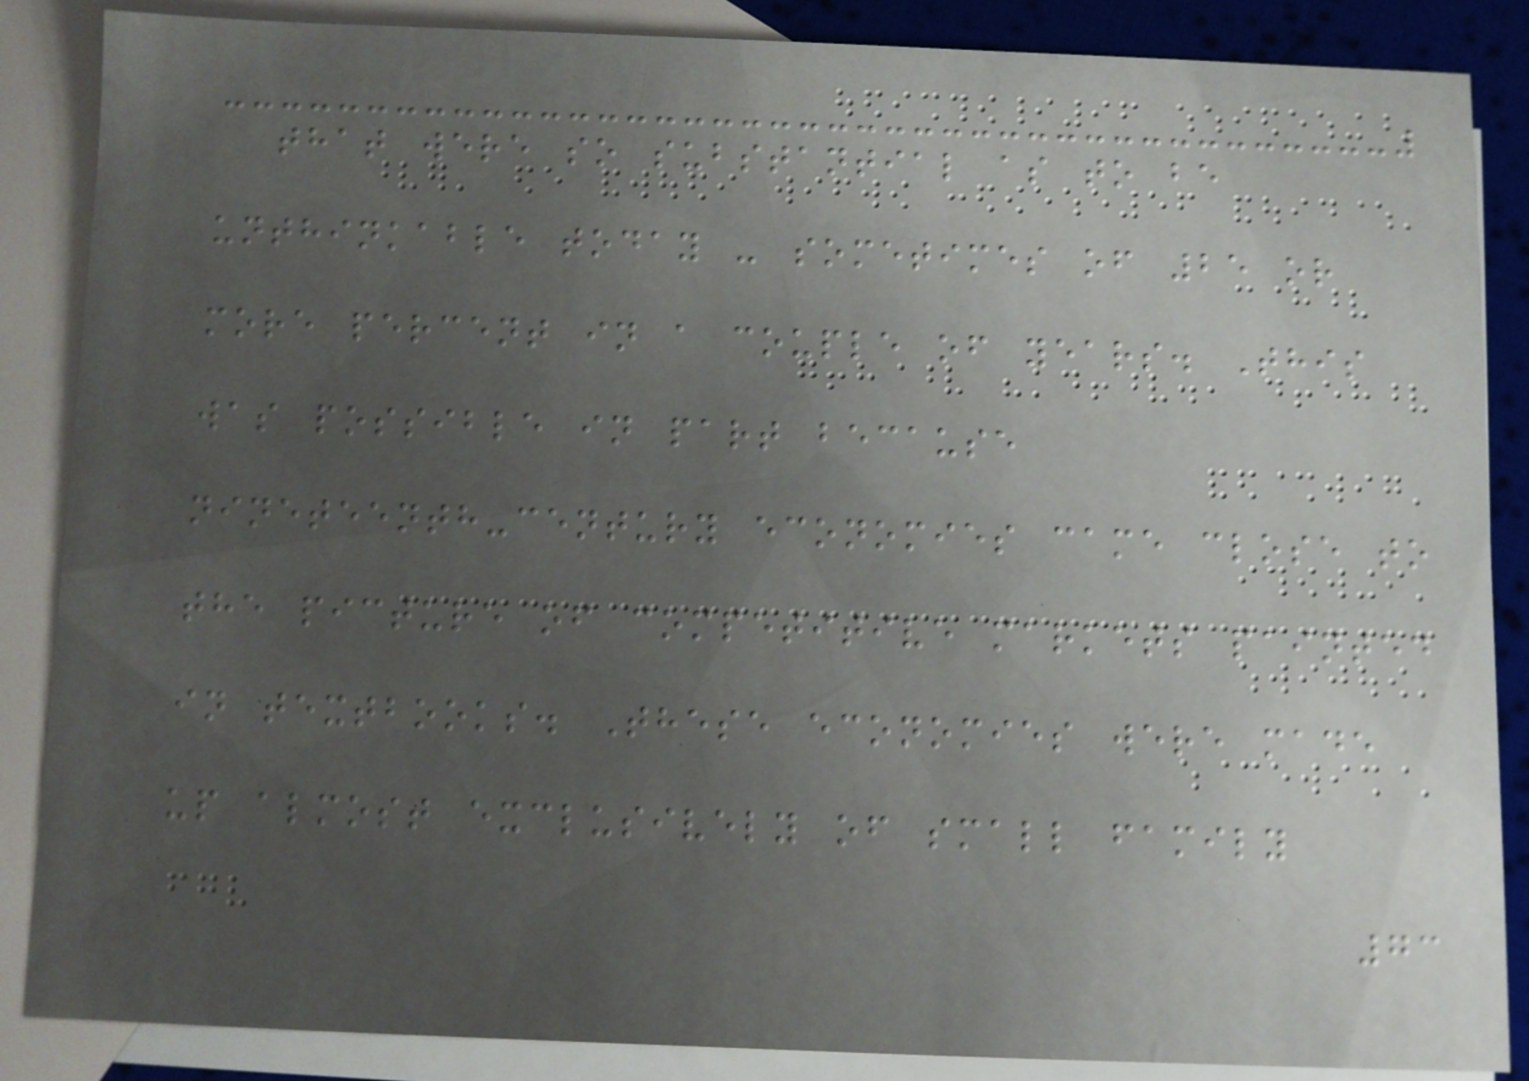that were so substantial as to be
unthinkable today - sometimes of 25 or
more percent in a couple of years. This
was possible in part because
nineteenth-century economies came close to
the picture of competitive markets painted
in textbooks. These economies were made
up almost exclusively of small family
73
